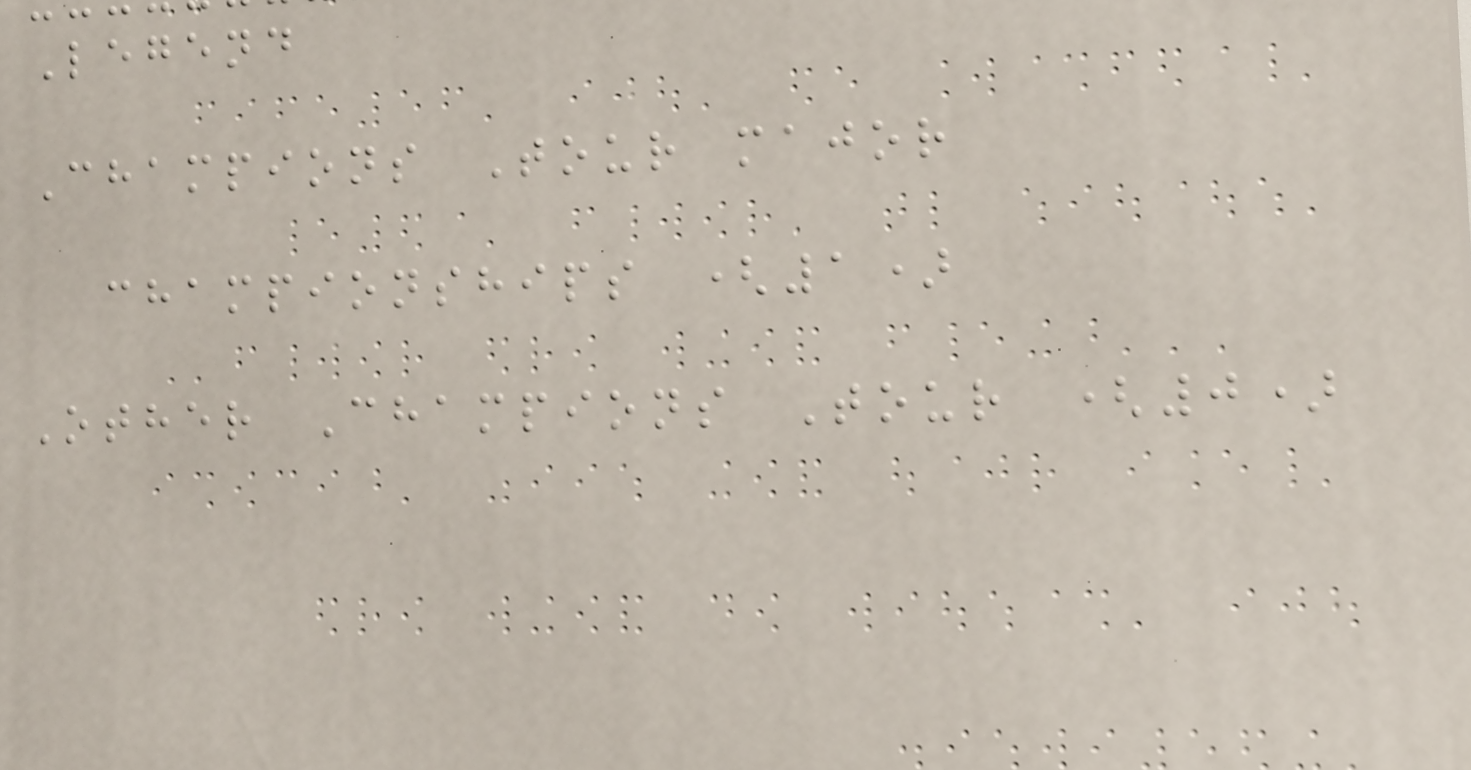Legend
Champions Tour major
championships (1)
Other Champions Tour (0)
